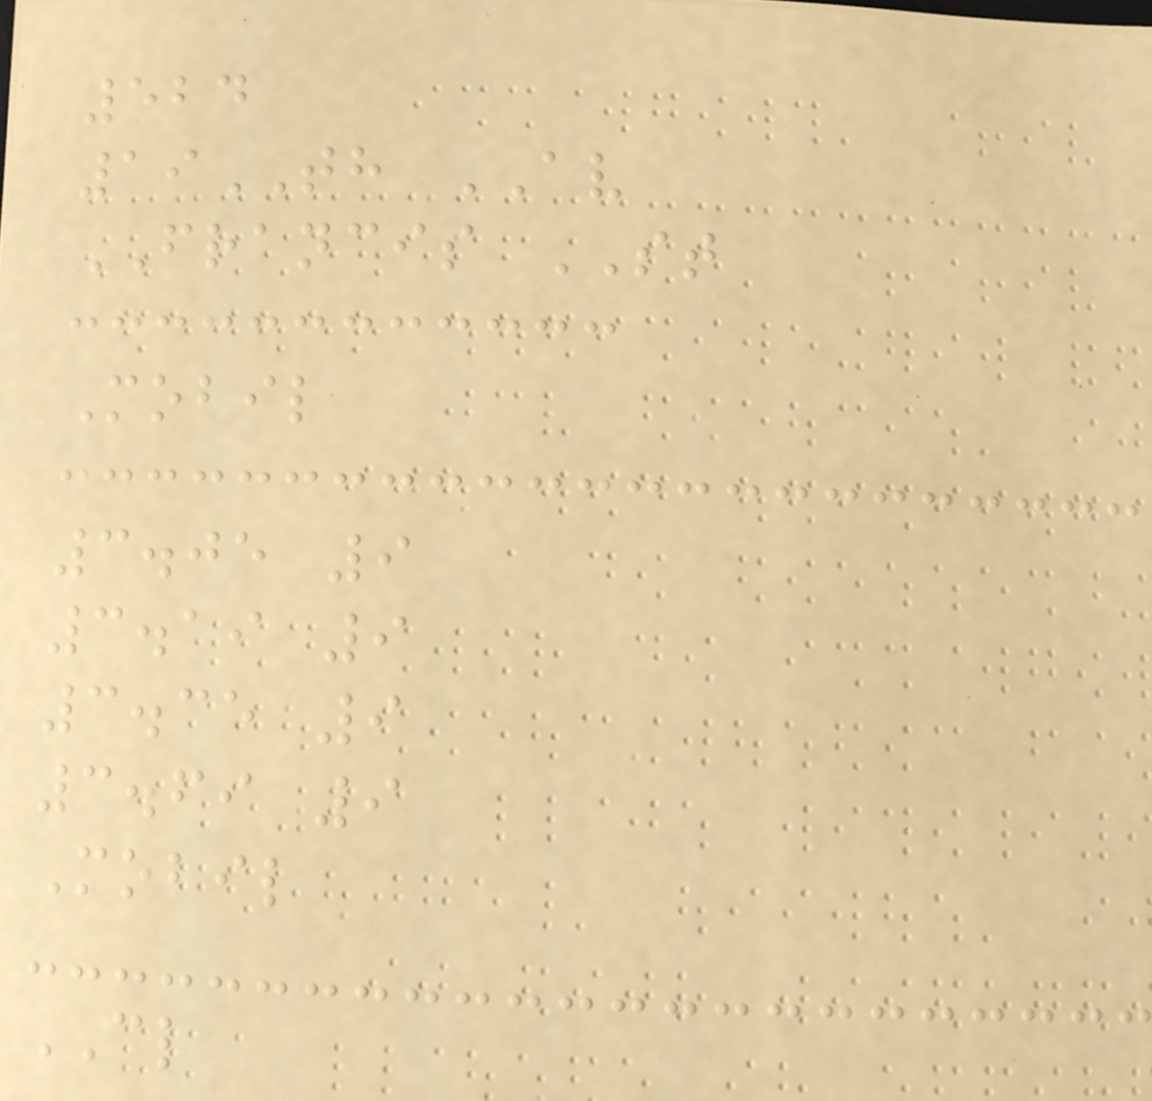524
19TH AV
FRANCIS ST
Mobil
3.05 9
3.19 9
3.35 9
3.69 9
Mobil
CL
